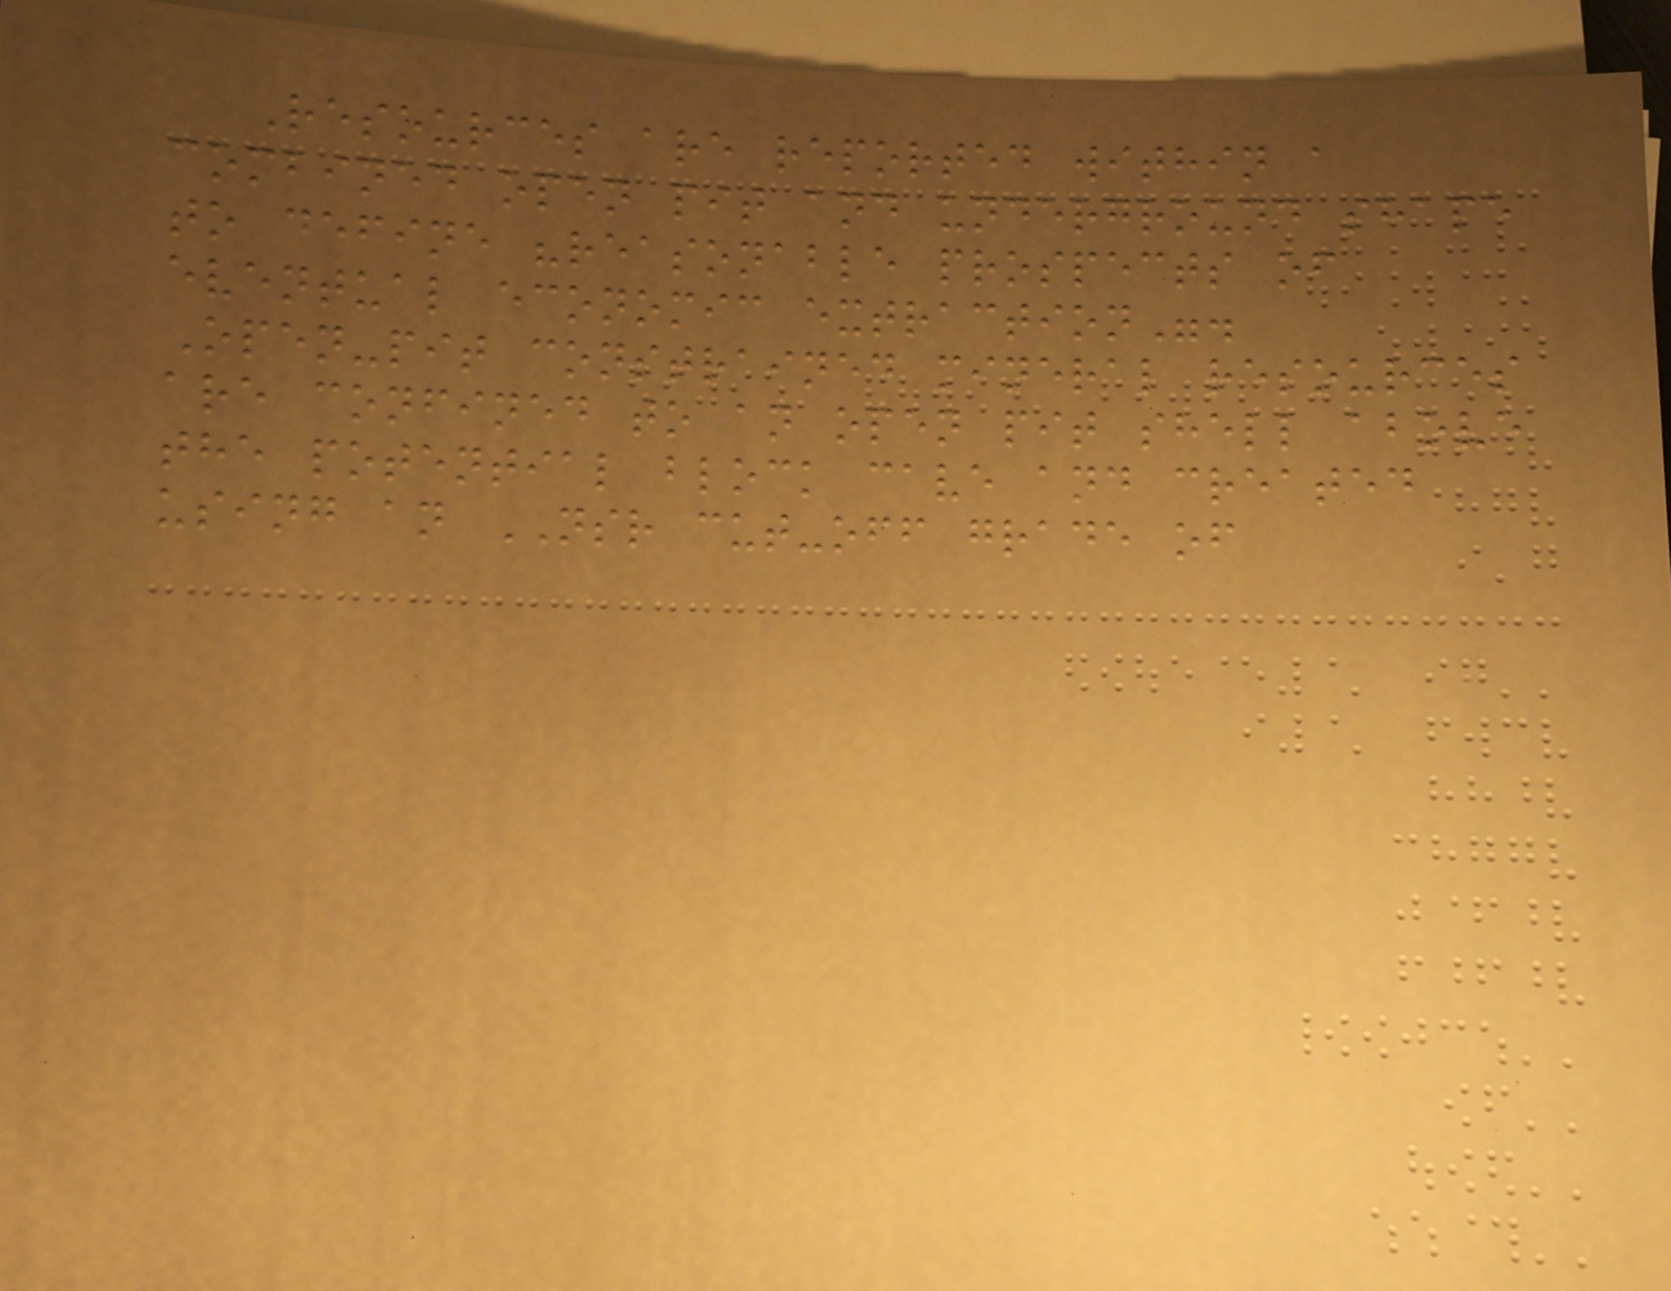Resources are reported within a
combined open pit and underground shape
to define "reasonable prospects of
eventual economic extraction".
Open-pit constrained mineral resources
are confined to an open pit shell above
the potential block cave and created
using an NSR cut-off grade of
